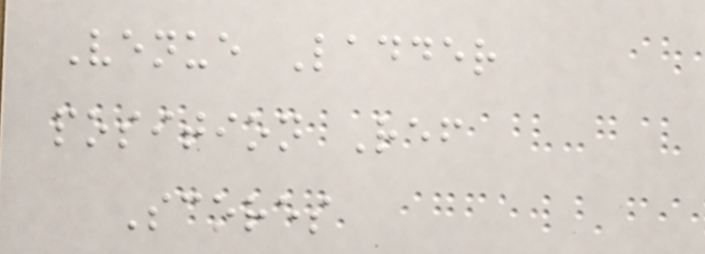Venue Ladder
position Ref
Scores
